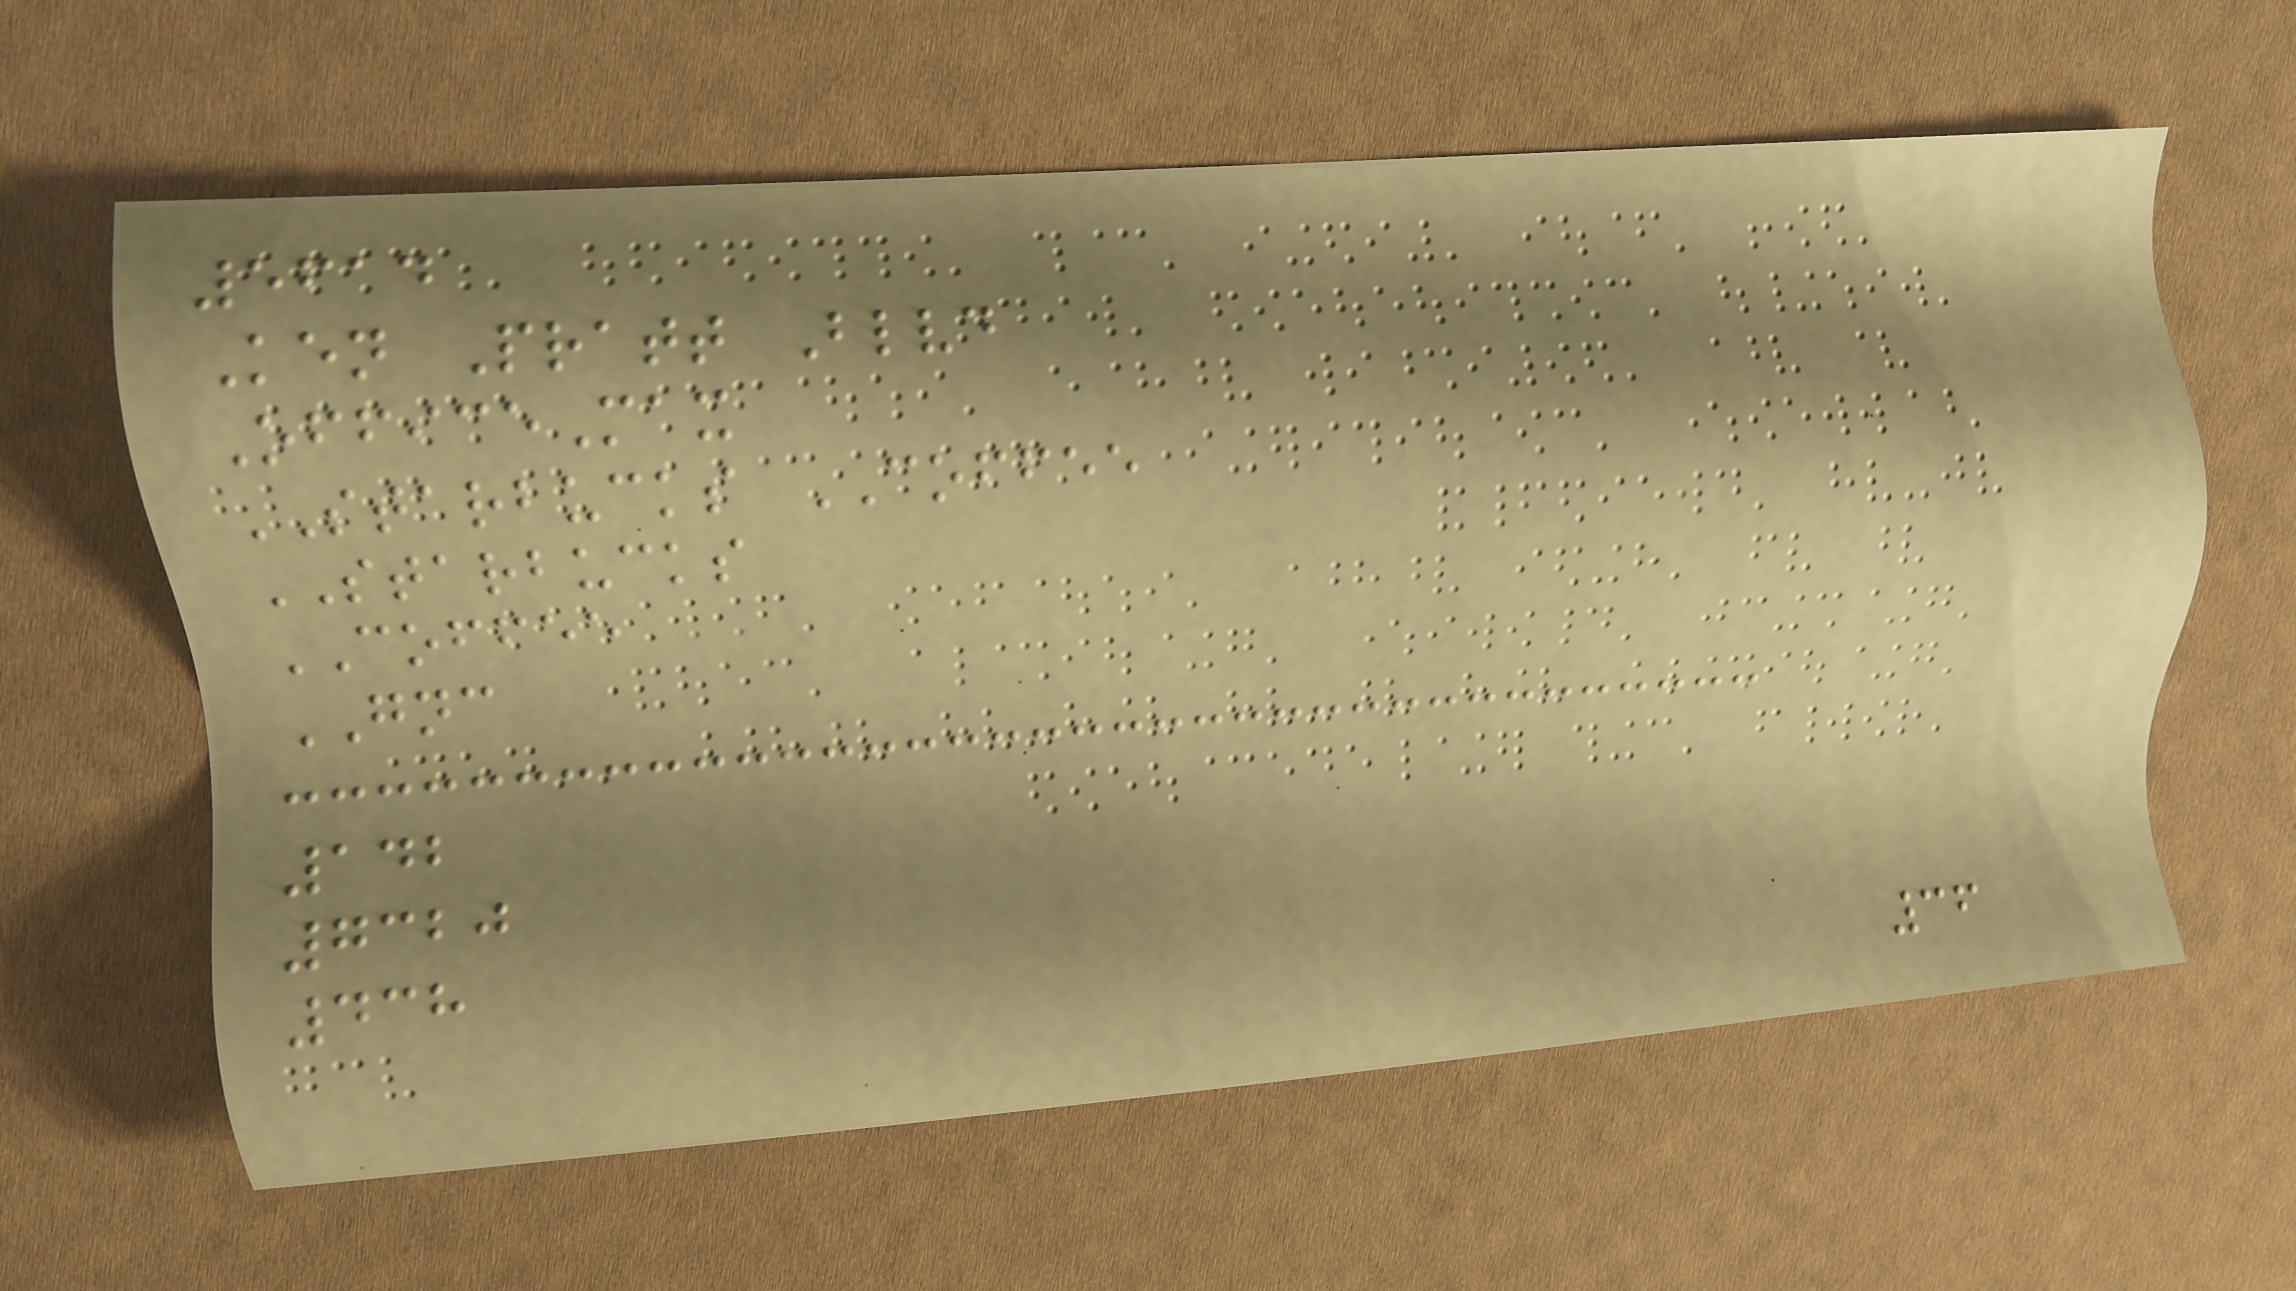5614
Ken Pratt Blvd
OfficeMax
STARBUCKS COFFEE
STARBUCKS
COFFEE
GNC
142
7320
438
36
